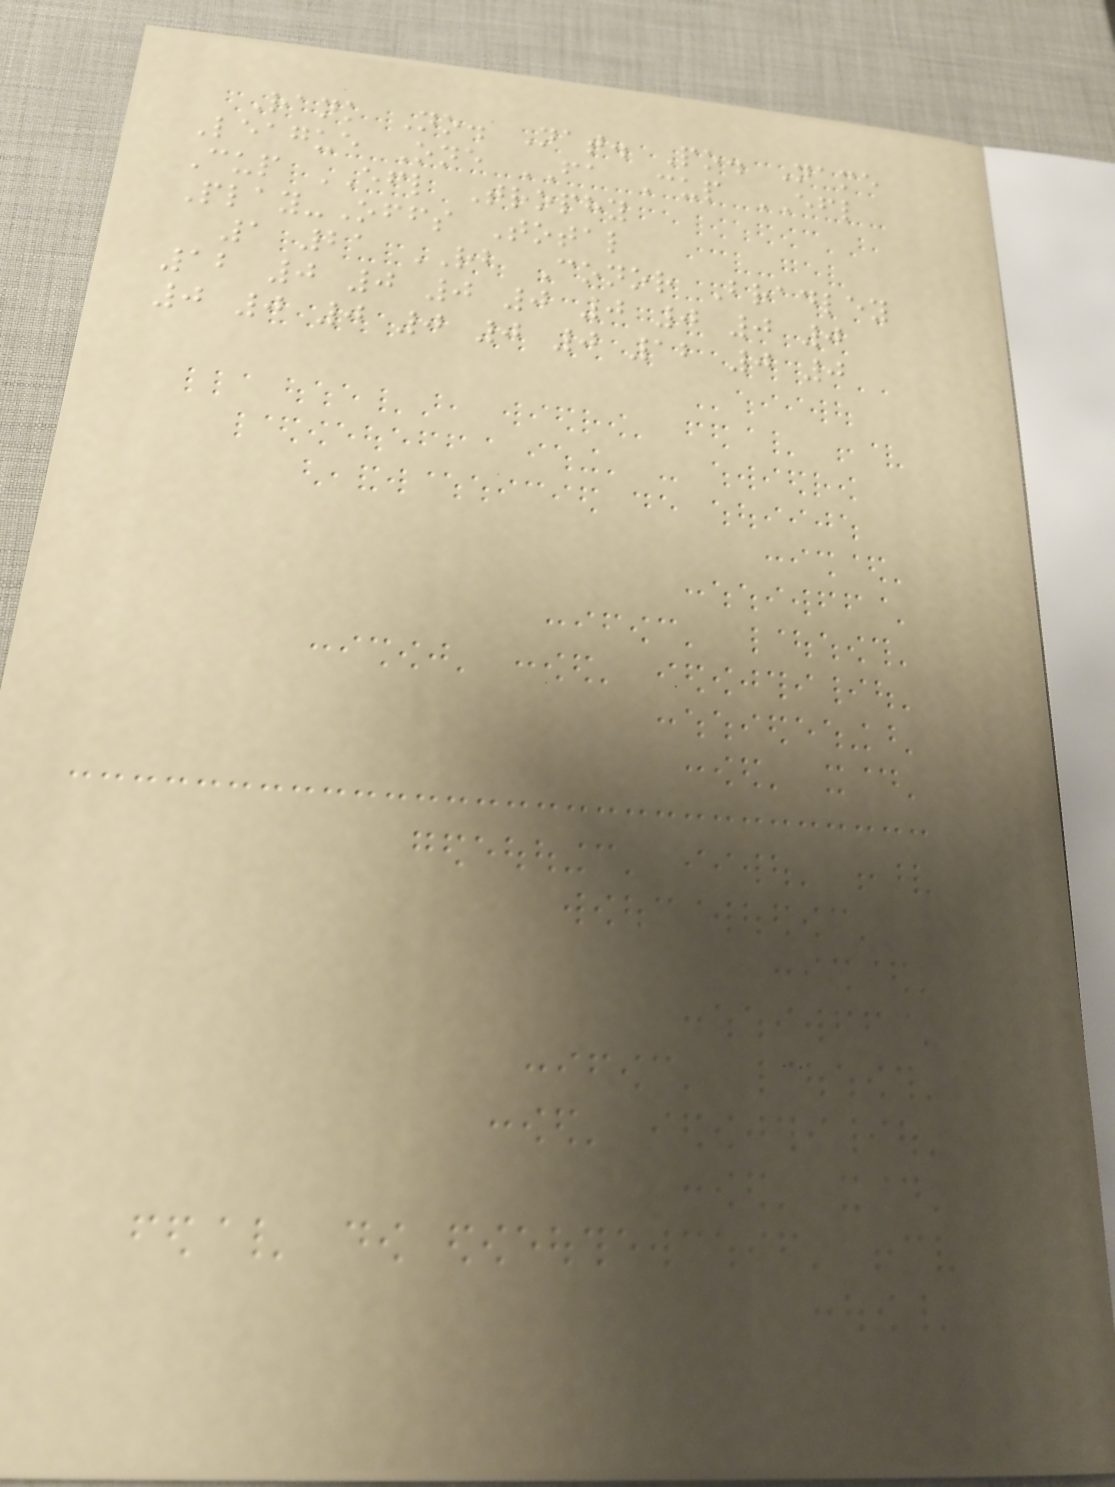Rank No. Nat. Po. Name
League One FA Cup EFL
Cup EFL Trophy
Play-Offs Total
1 21 RB Conor Bradley
12 0 0 0 0 0 0 0 0
0 0 0 0 0 0 12 0 0
